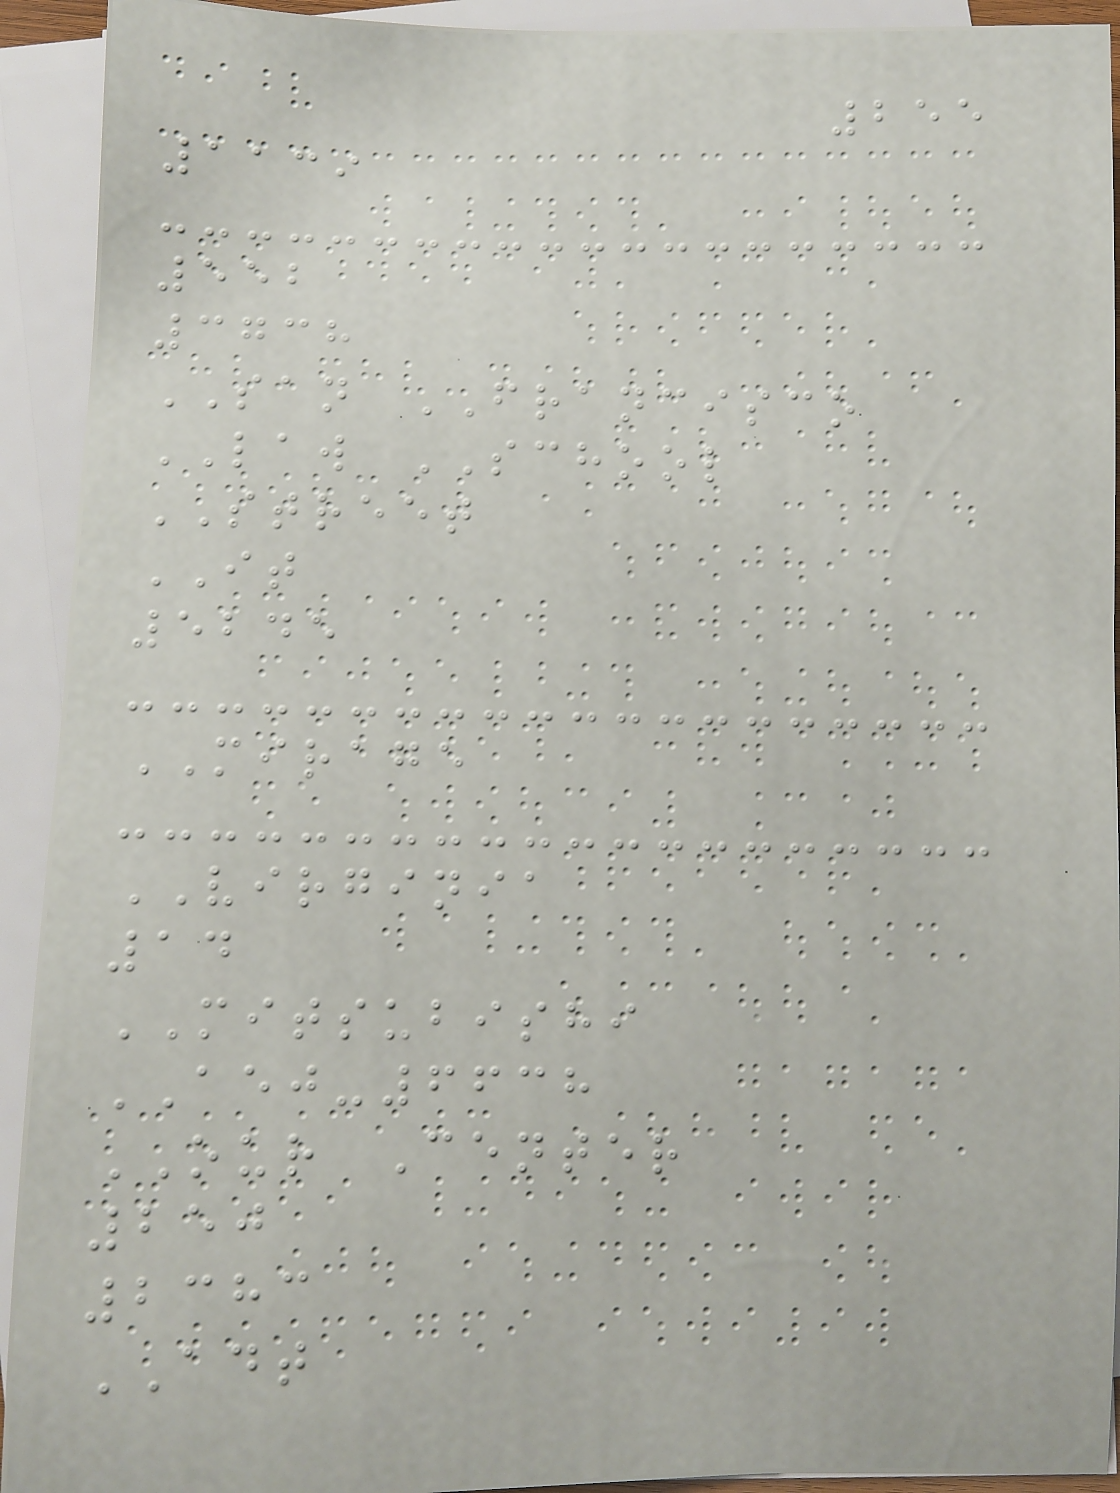255
1139
552
3738
SAN FRANCISCO
LAW SCHOOL
STREET
IT
5245
MIRAGE
VIRGINIA
14
MITSUBISHI
AEJ-6638
OUR Center
250
2383
ADT
